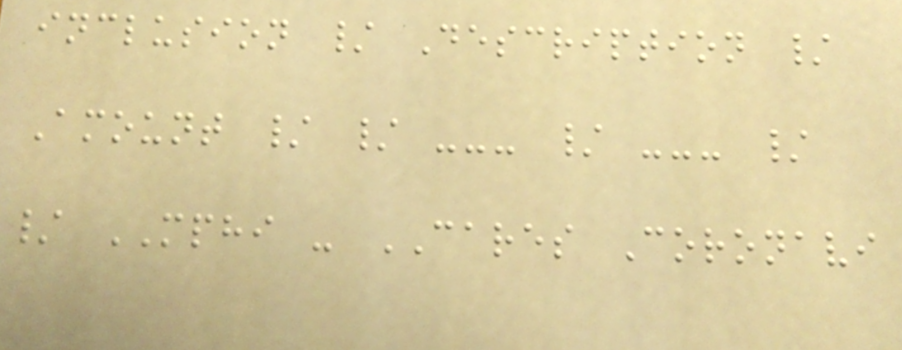inclusion / Description /
Amount / / --- / --- /
/ MPHI - CARES Coronavi
